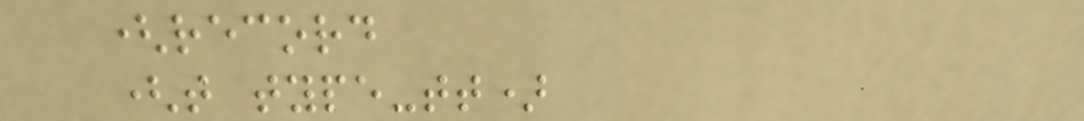(record
(t type-tt)
